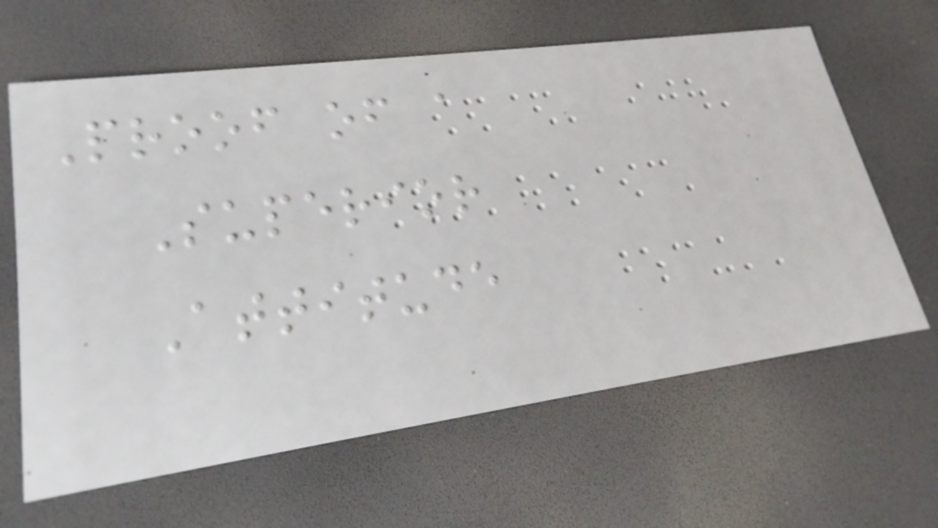Proof of a
Superior
Attitude
